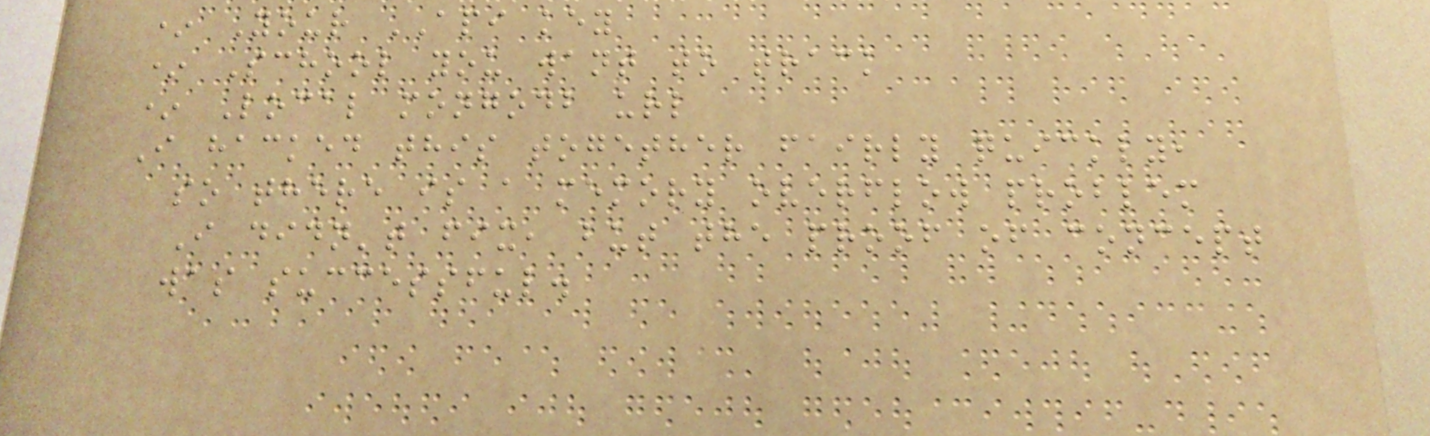* Your API key
* School you want to track
* Local mongodb url
I hacked this together fairly quickly,
so there is a memory overflow problem
I didn't fix, but the proof of concept
was successful.
